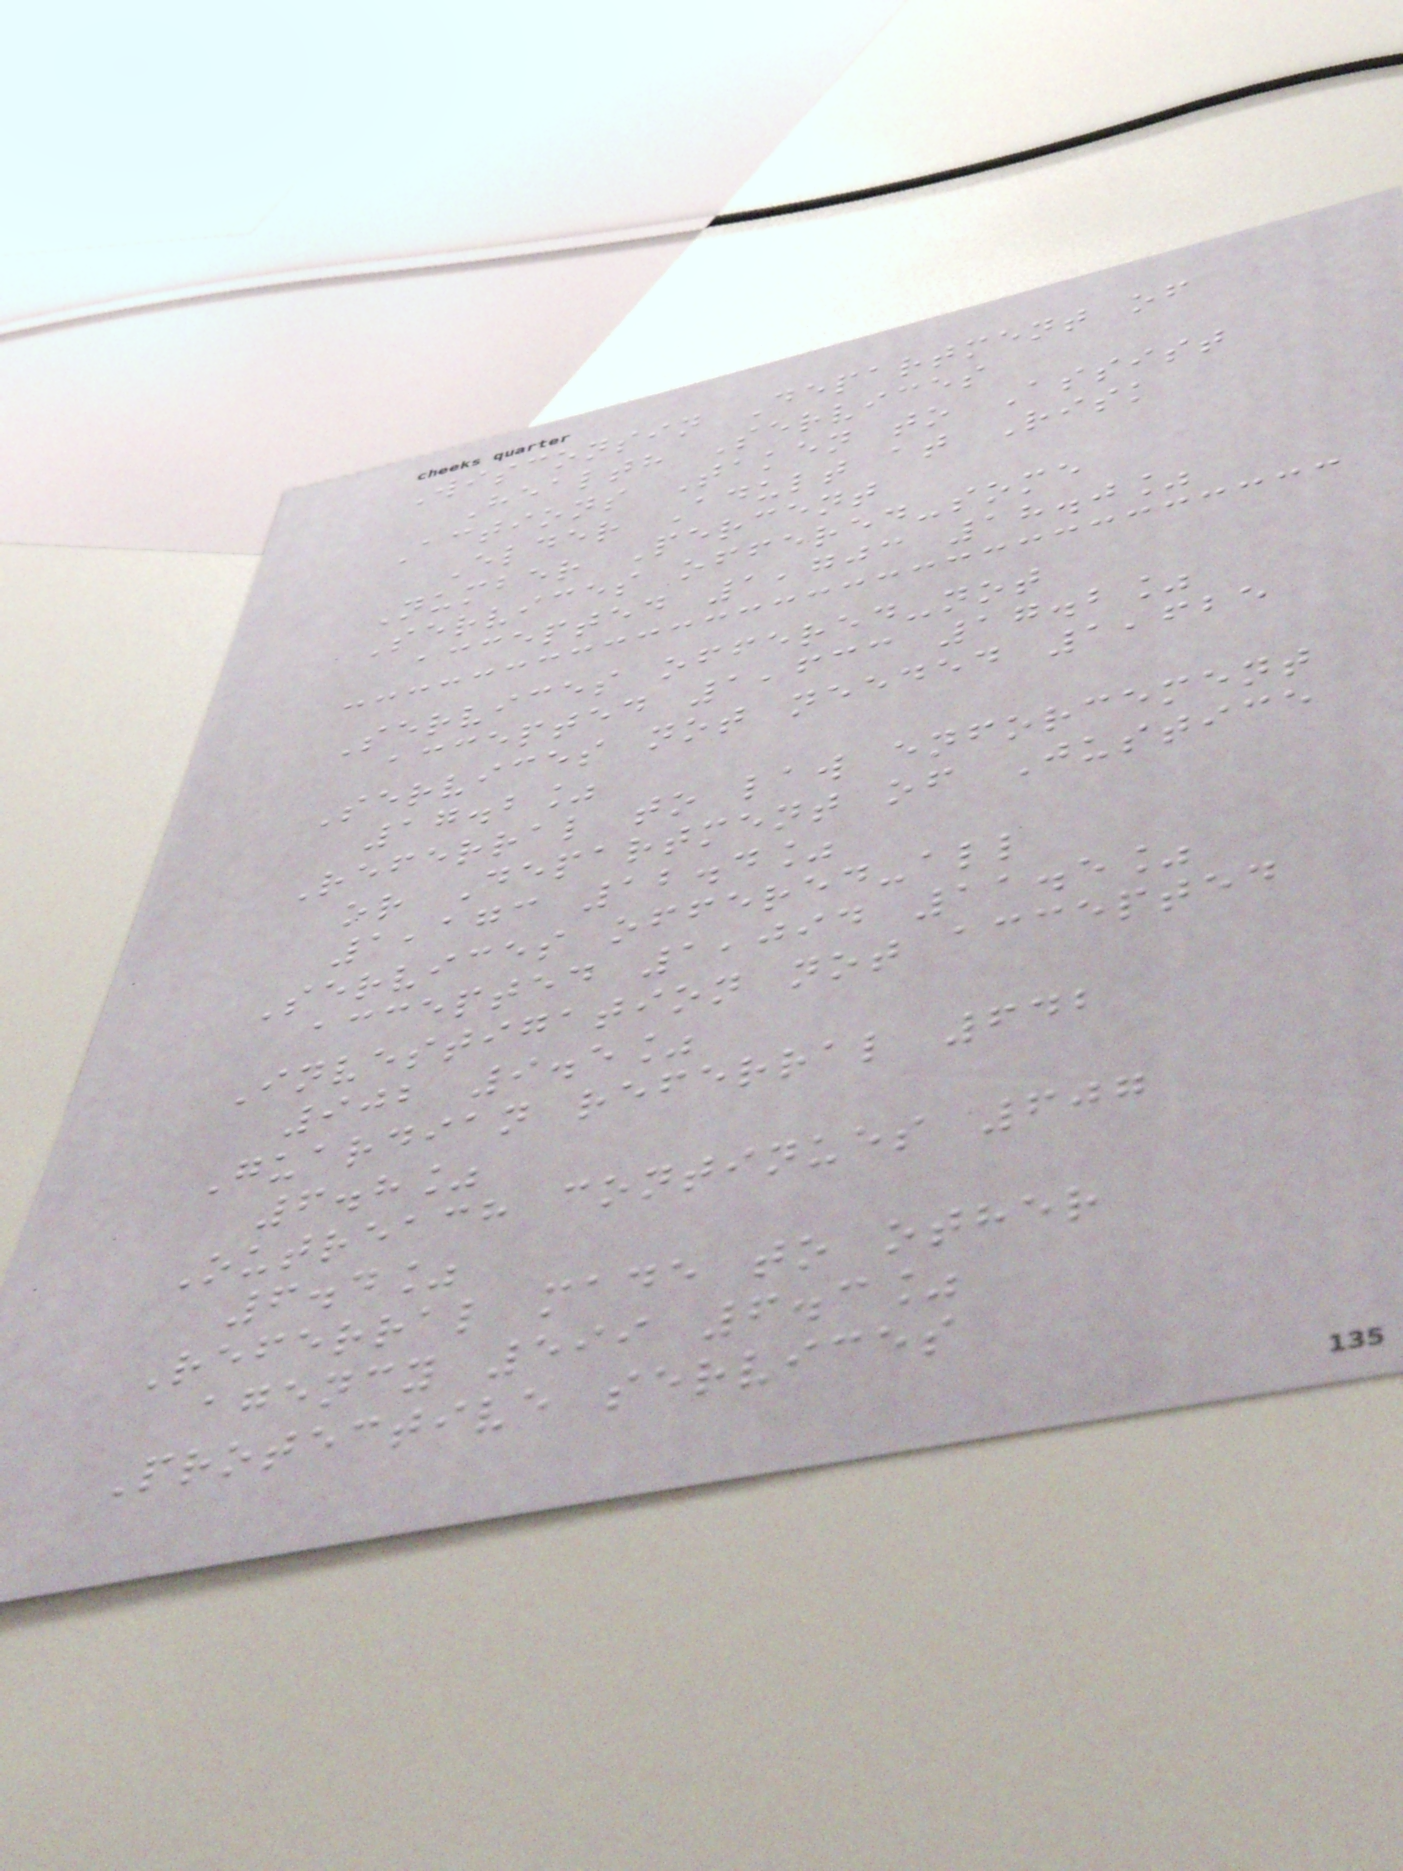Wisconsin Department of
Health Services
Actions Taken to Assist
Elder Adult at Risk
Number Percent
Services offered-some
accepted 1,703 18.0%
Services offered-not
accepted 1,633 17.2%
Services not needed 1,625
17.2%
Referral to law enforcement
or Department of Justice
1,173 12.4%
Services offered-all
accepted 1,094 11.5%
Investigation not accepted
902 9.5%
Guardian referral 642
6.8%
Outreach continues 607
6.4%
Referral made to other
agency 599 6.3%
Protective services
